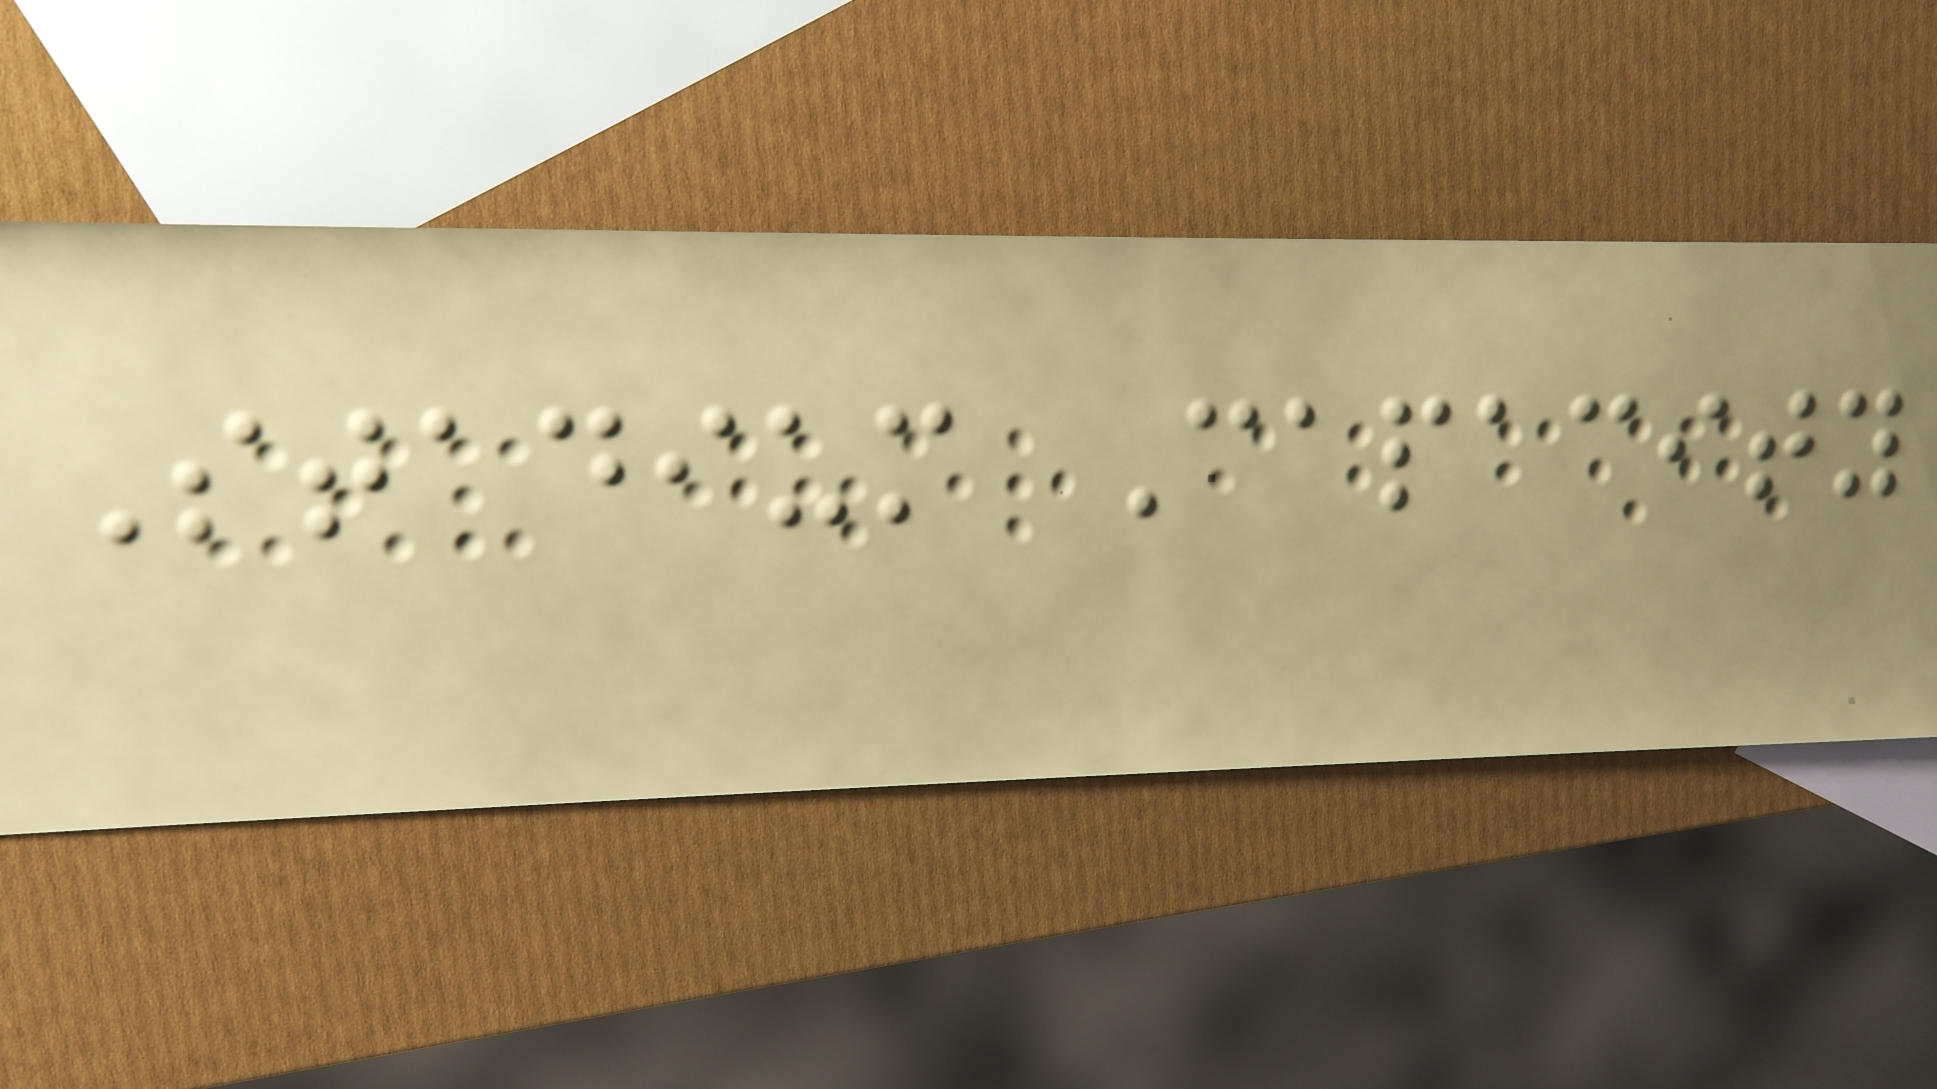Stadium Capacity
